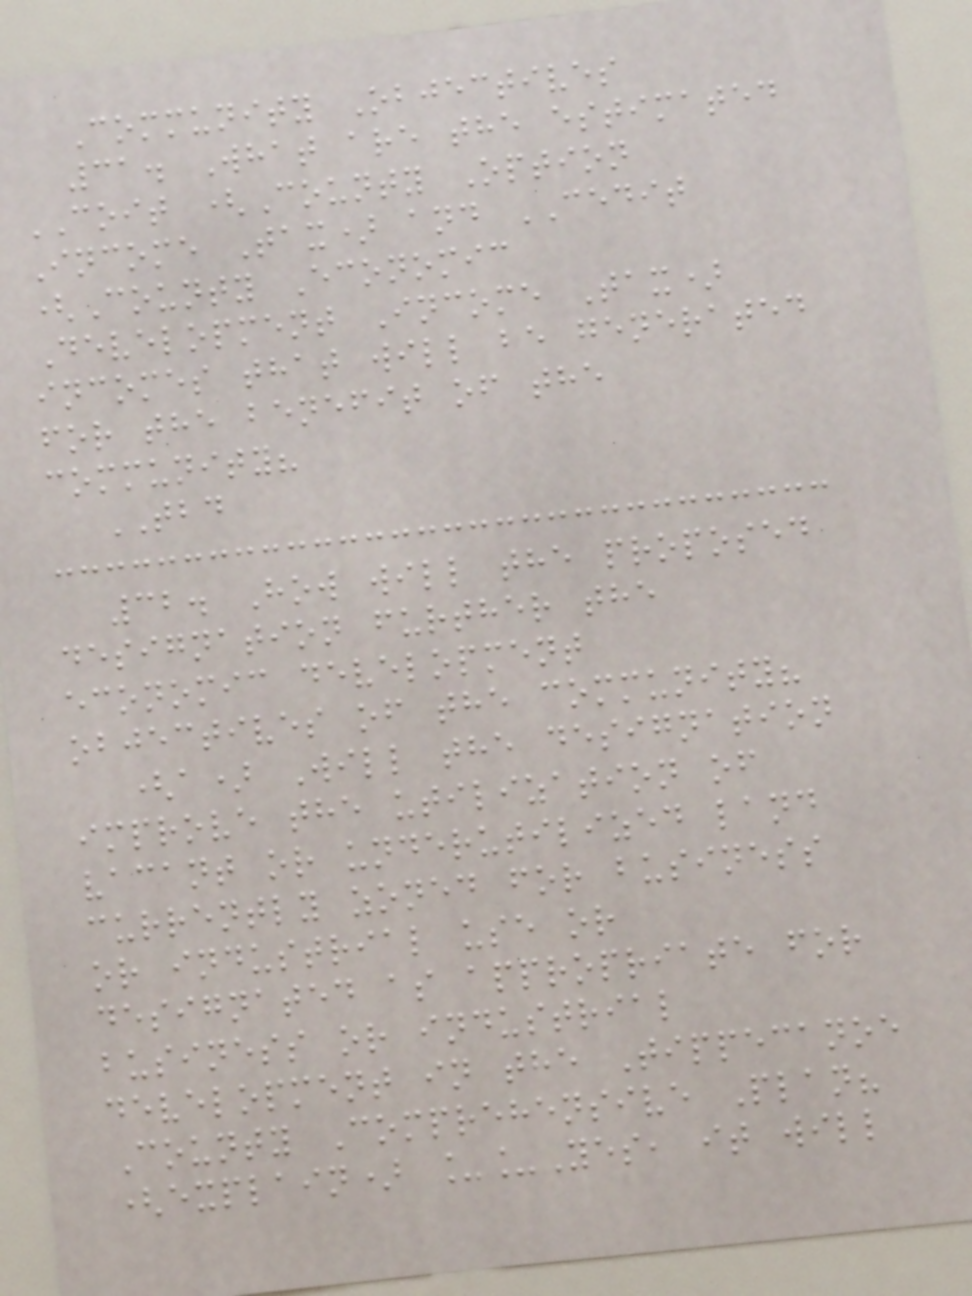Community Objectives
31. What are the estimated
COIT (County Option
Income Tax) and CEDIT
(County Economic
Development Income Tax)
incomes that will be generated
for the benefit of the
community?
TBD
32. How will the proposed
designation further the
economic development
objectives of the community?
(a) Will the designation
improve the utilization of
vacant or underutilized land
currently zoned for business
or industrial use or
designated as appropriate for
business or industrial
development in the Tippecanoe
County Comprehensive Plan?
(explain) __Yes, it will
